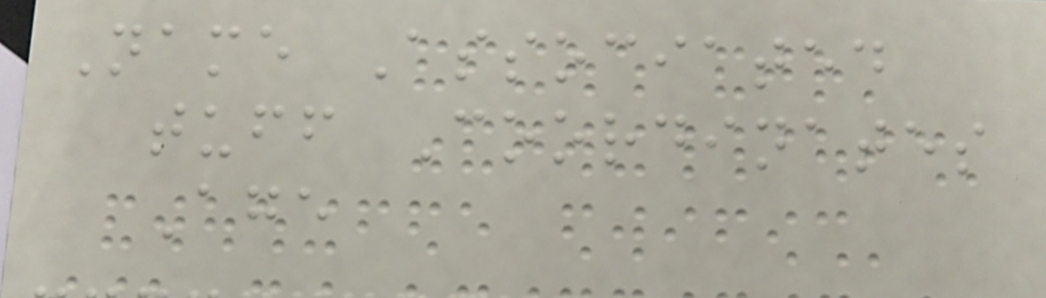Name Associated
tuff Coordinates
Age
